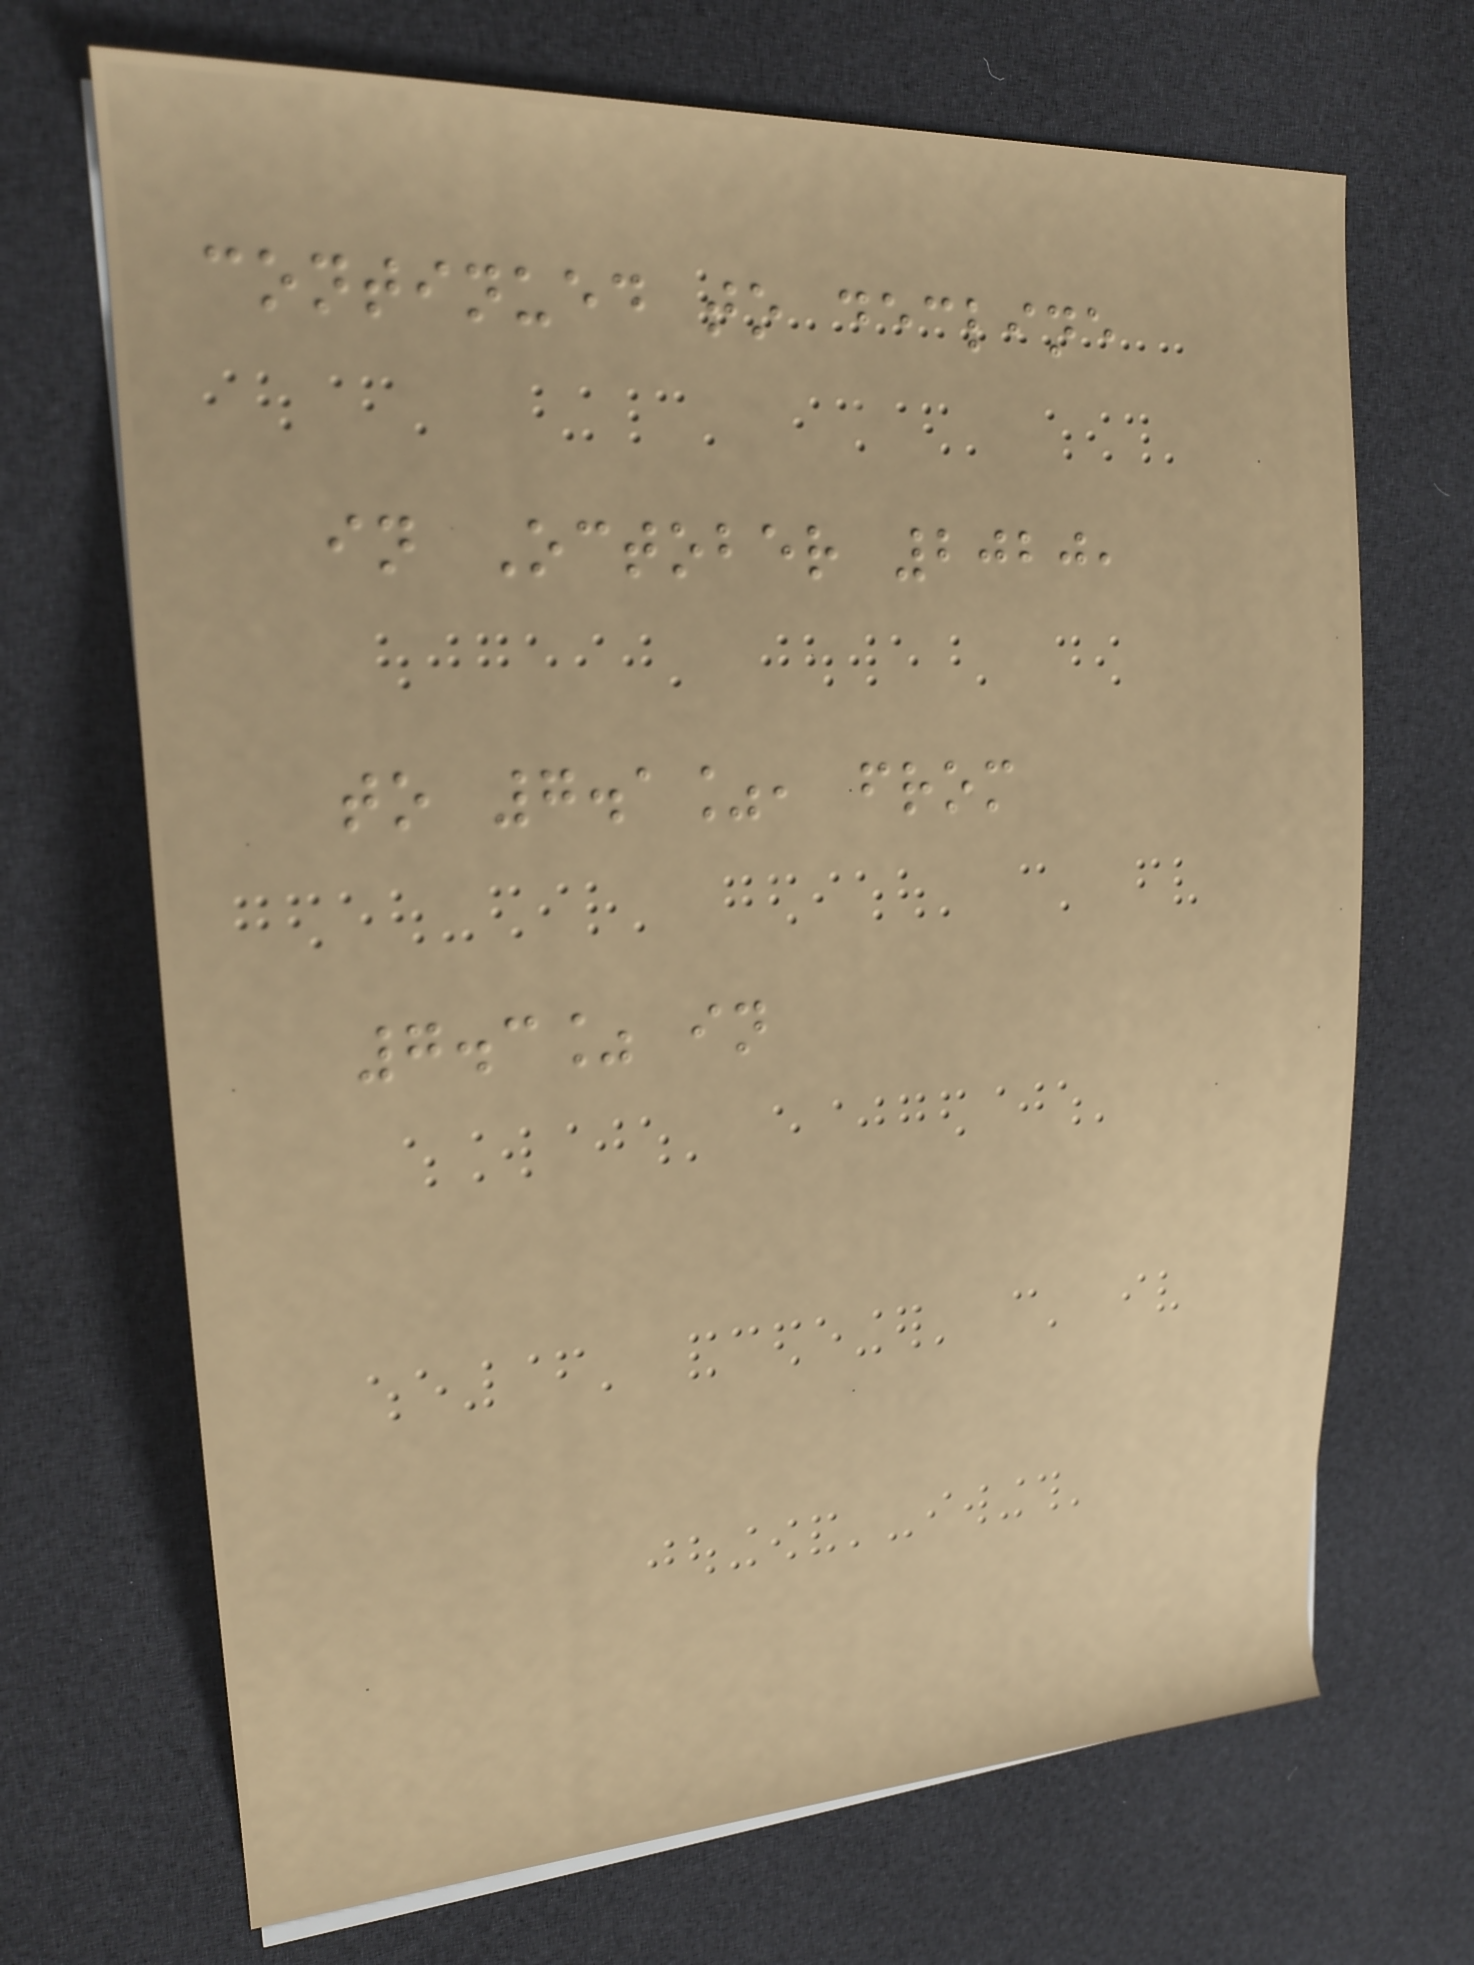continued to decline
in October 2020,
to 7.1%, from
7.3% in
